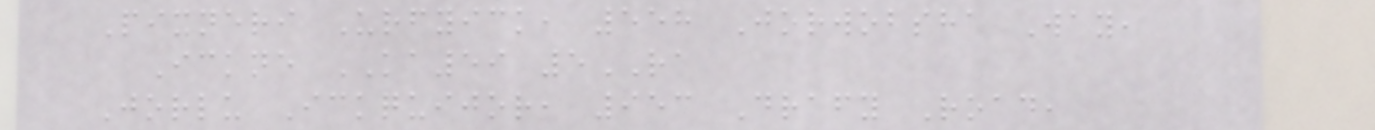Pixneri Urfyick, 558 Jorwobsha Way,
Ickne KA59 5RA
Jorlu Ickquijor, 953 Drafy Road,
